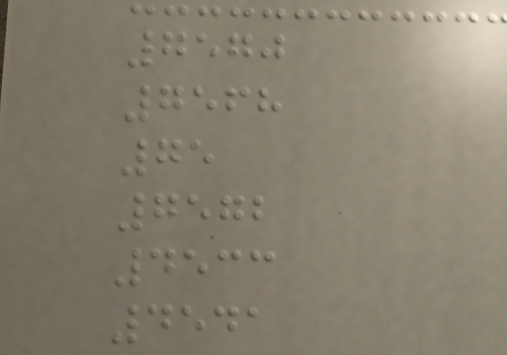7570
7568
75
7572
4533
4541
